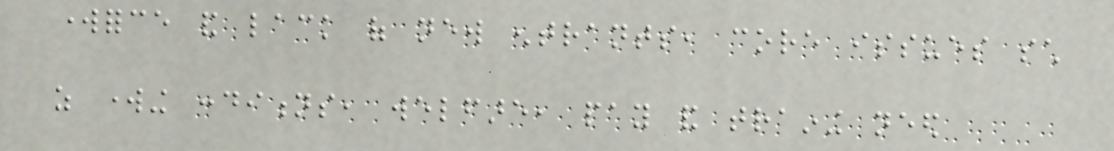workforce and lack of new entrants, core issues such
as working conditions, welfare, pay and training need
